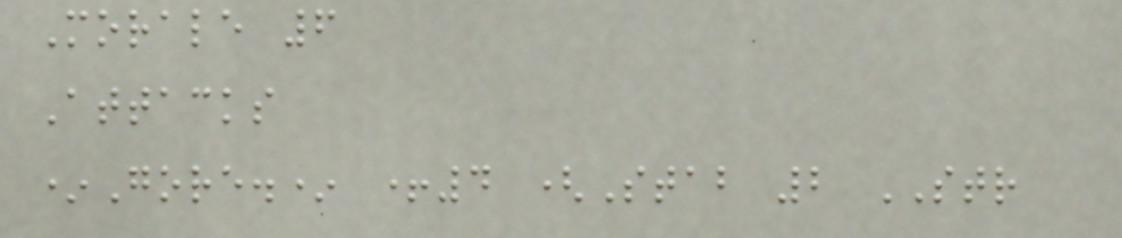Morale 6
Attacks
*Gore.* +4 (Stab 2 STR
